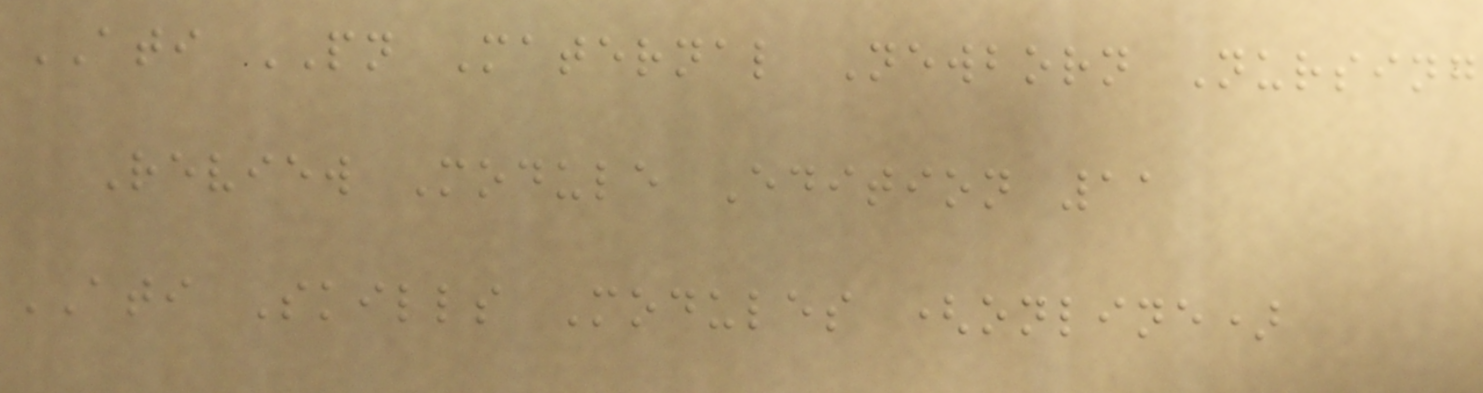ATI PN Maternal Newborn Nursing
Review Module Edition 11
ATI Skills Modules (online)
